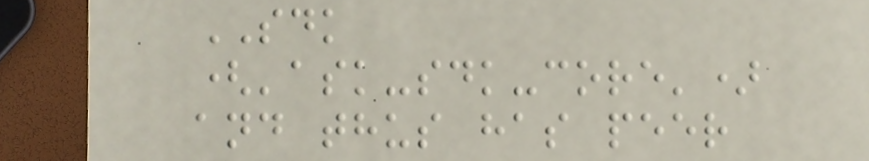SDK
('ask-sdk-core')
and thus has peer
